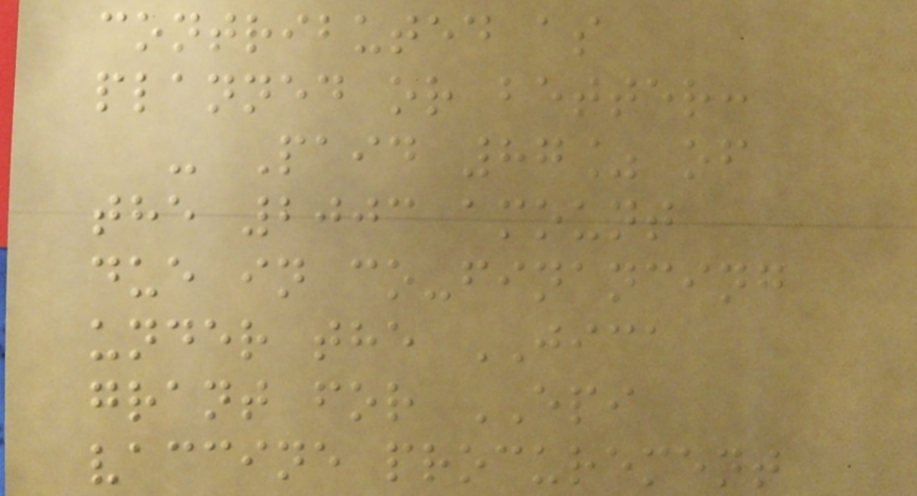contributed as
planned or better:
- Paid 87% of
the 2003 amount
due in co-financing
under the JICA
grant for EPI
vaccine procurement
